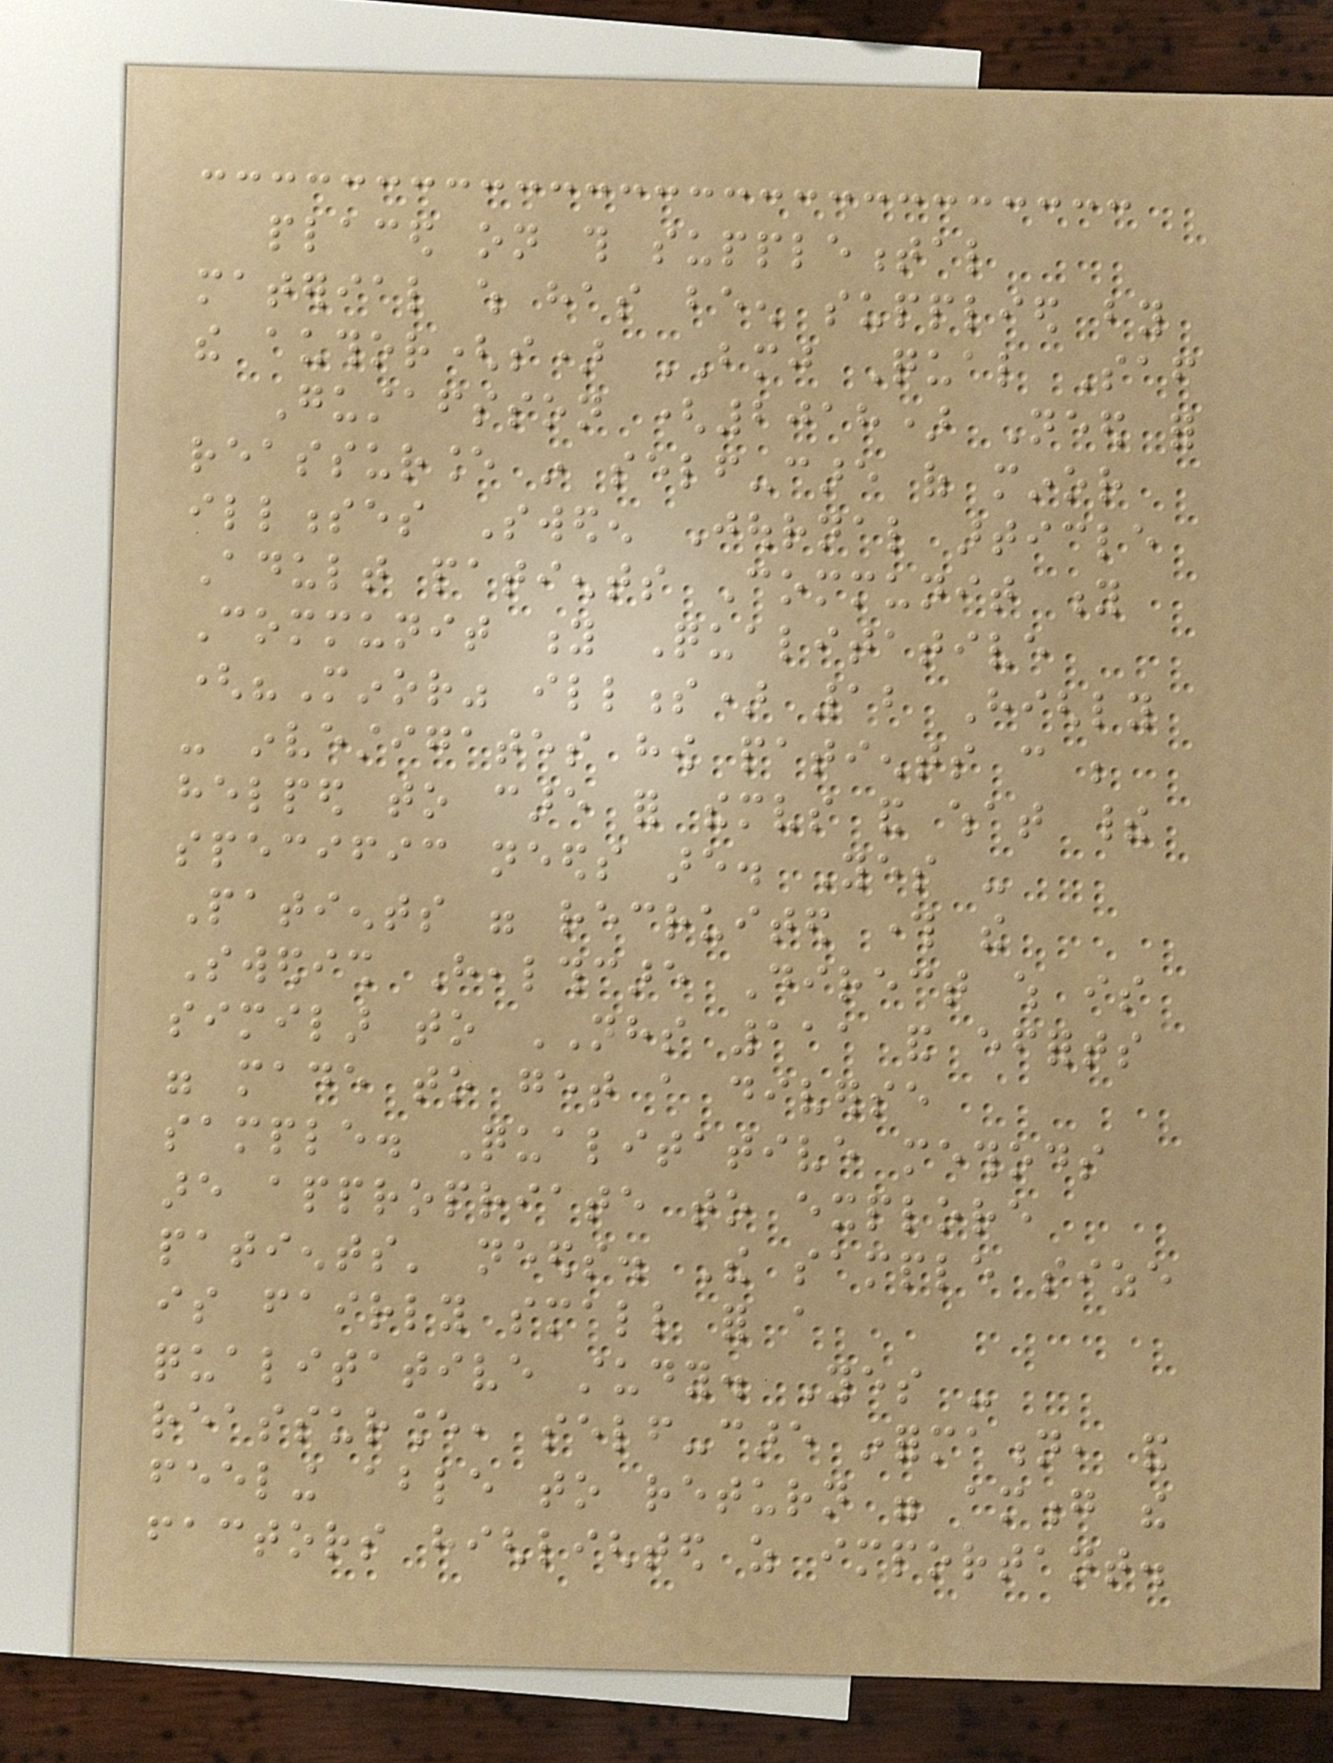placed on this supplemental
material which has been supplied by
the author(s) BMJ Qual Saf
Gustafsson (2018) Need for
reassurance in self-care of minor
illnesses Sweden Journal article
Adult patients Communit y
Communit y Qualitative
("Minor" illness) 12 Highly
- investigates how patients can be
helped to care for themselves and what their
specific needs are. Yes -
Patients were recruited through the
Swedish Healthcare Direct which is
similar to NHS 111 and efforts
were made to get a diverse
sample. Qualitative methods
are appropriate to explore
patients' needs. The sample size
is fairly small for a
qualitative study. Yes -
reassurance, self-care information, and
feeling able to return were among the
factors highlighted as important.
